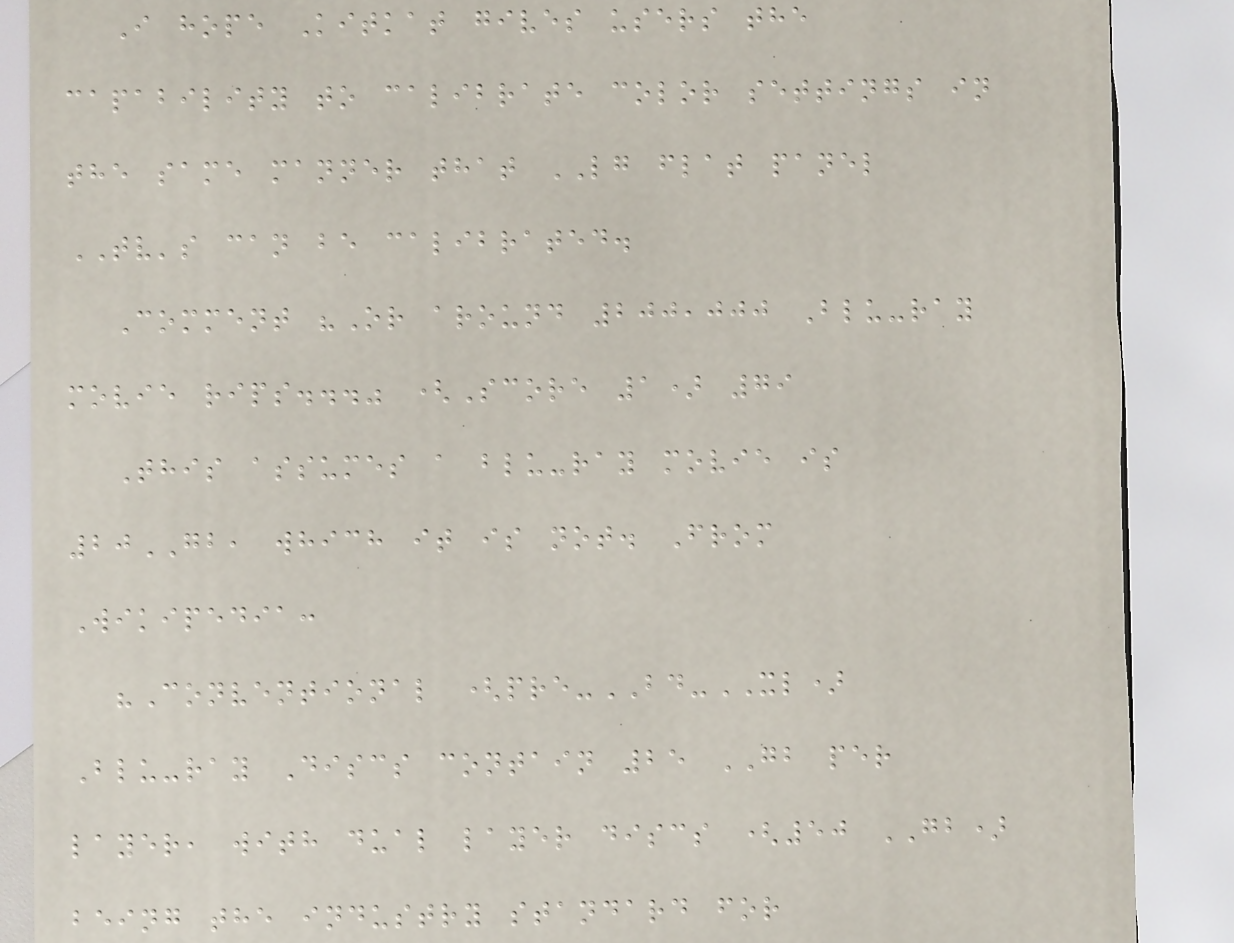I hope Kitkat gives users the
capability to calibrate color settings in
the same manner that LG flat panel
TV's can be calibrated.
Comment "Or around 200,000 Blu-ray
movie rips..." (Score 1) 79
This assumes a blu-ray movie is
20GB, which it is not. From
Wikipedia:
"Conventional (pre-BD-XL)
Blu-ray Discs contain 25 GB per
layer, with dual layer discs (50 GB)
being the industry standard for
